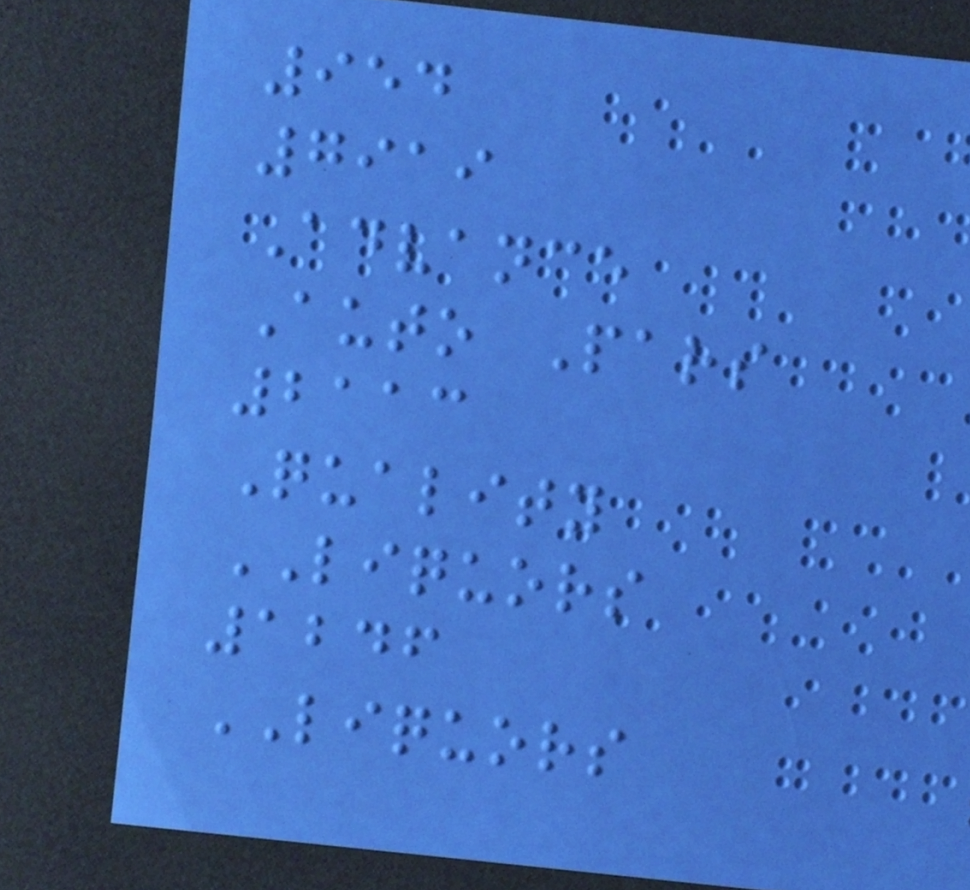954
7919
Advance
Auto Pars
2113
Quality
LIQUORS
1246
LIQUORS
